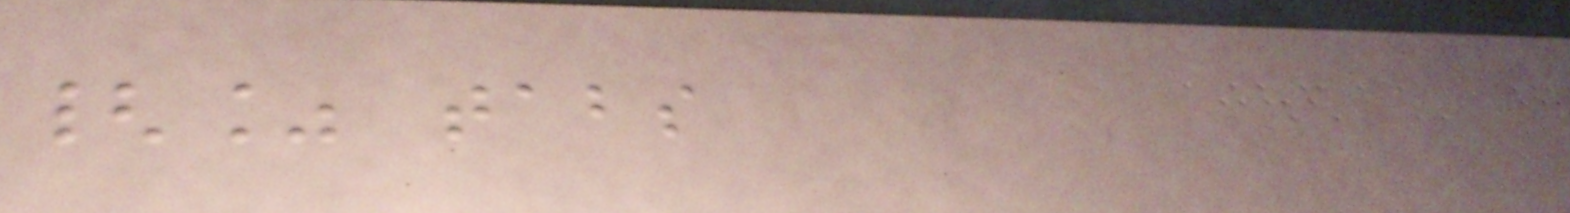{% tabs
